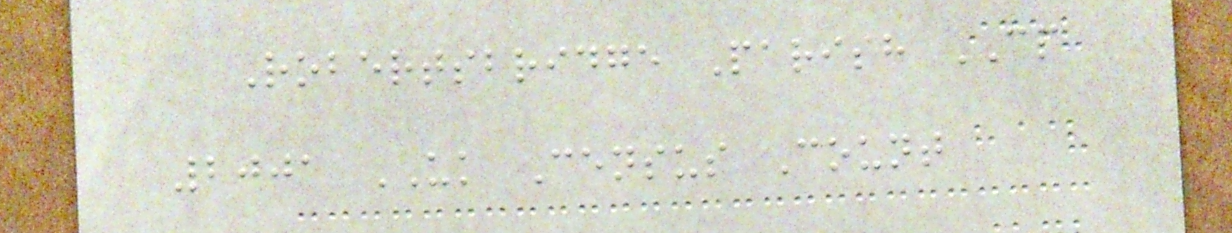Robertsbridge Parish CP
2001 UK Census Count
